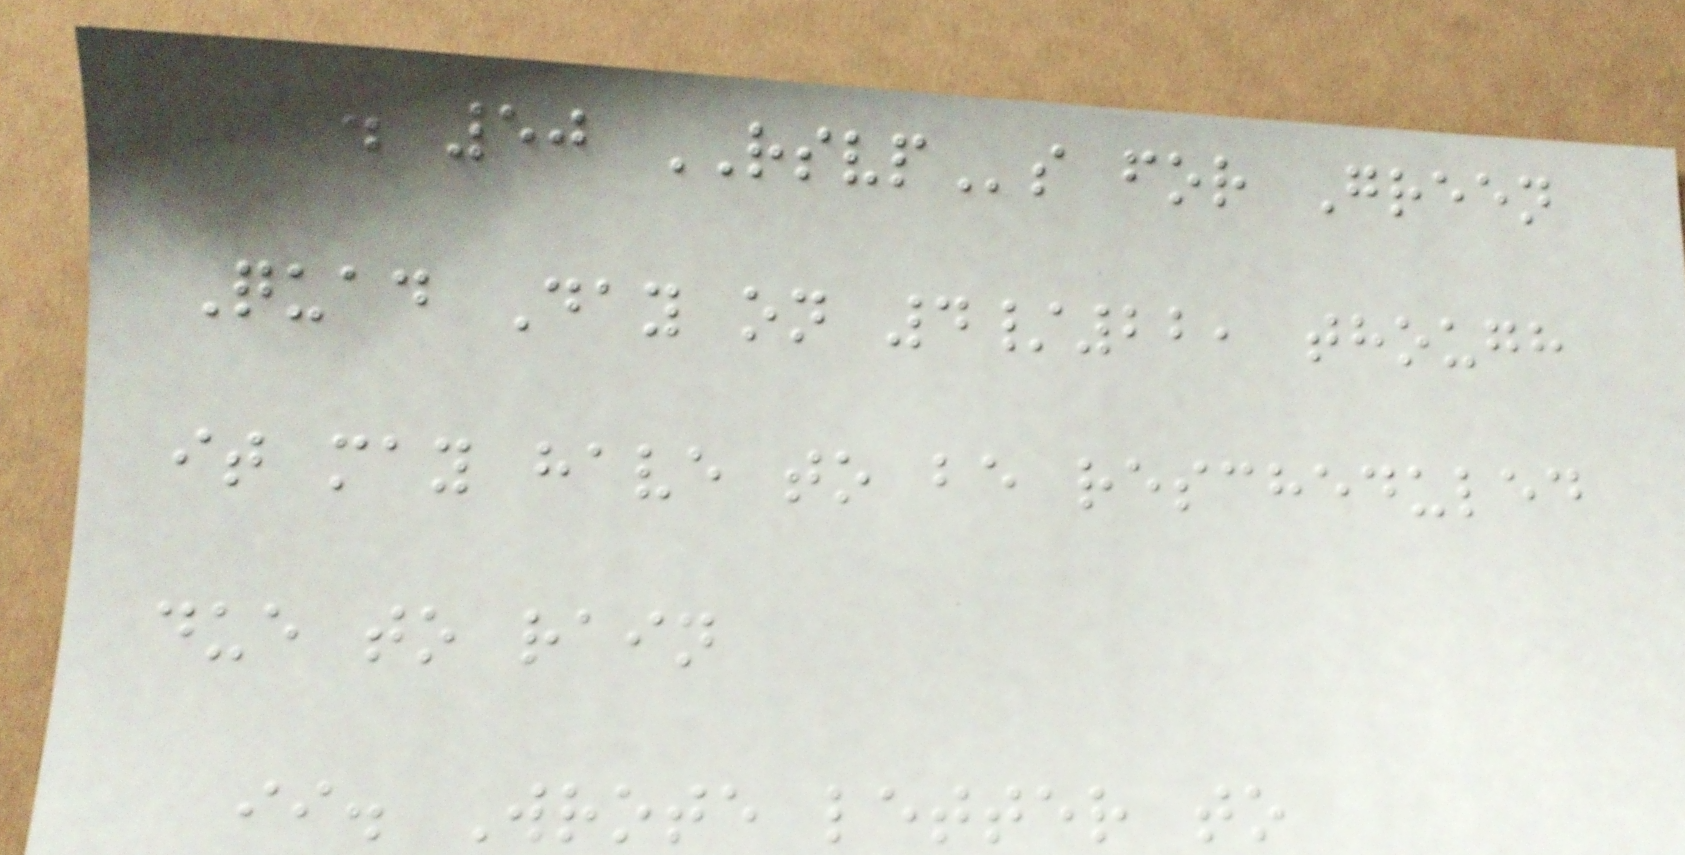i. 50 RSVPs for Green
Quad Day on 4/22, though
it may have to be rescheduled
due to rain
ii. Wrote letter to
